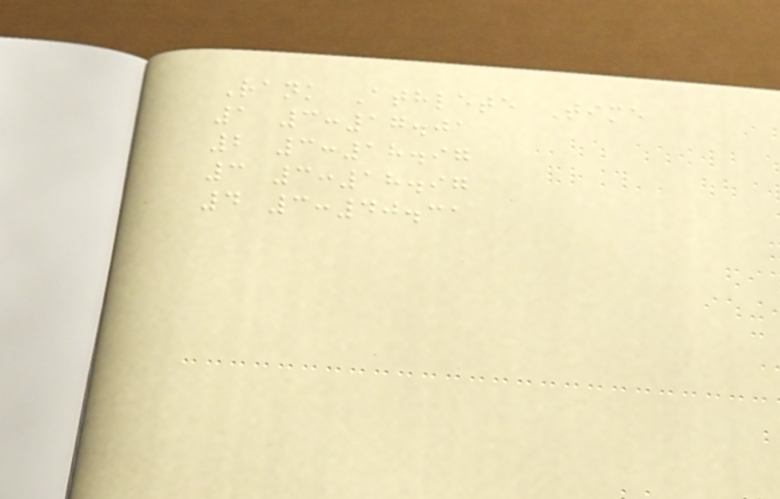Rank Athlete Time
1 3:17.01
2 3:18.97
3 3:18.97
4 3:40.31
